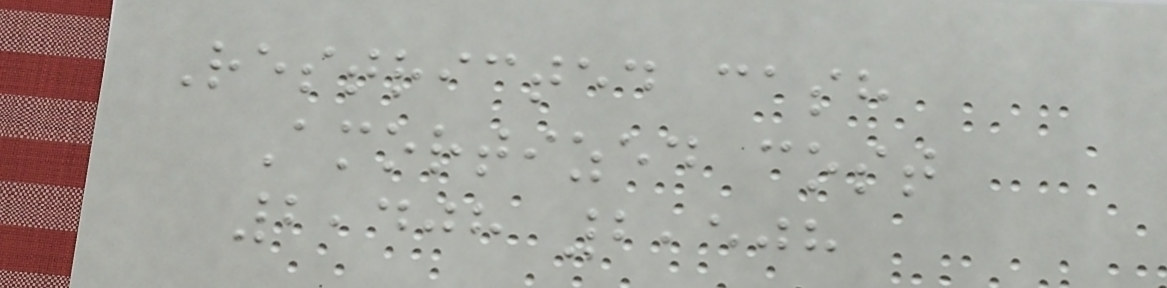Restricted cash
Amortized cost
2,408 2,508
